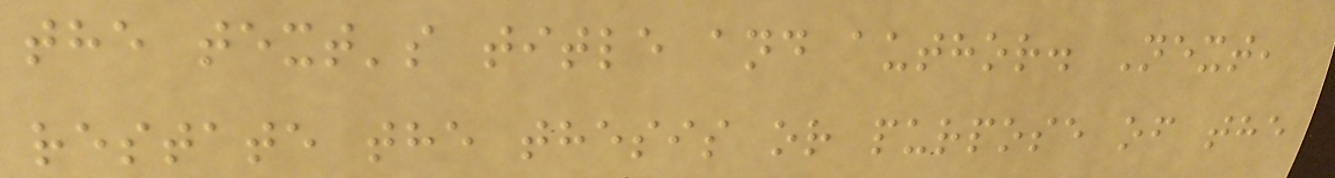the text's title and author. Next,
restate the thesis or purpose of the
